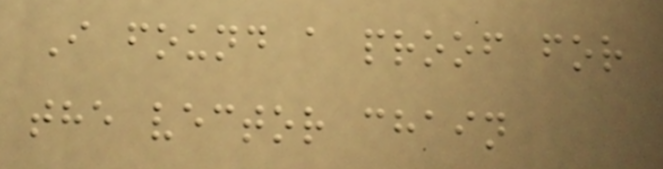I found a proof for
the vector chain
